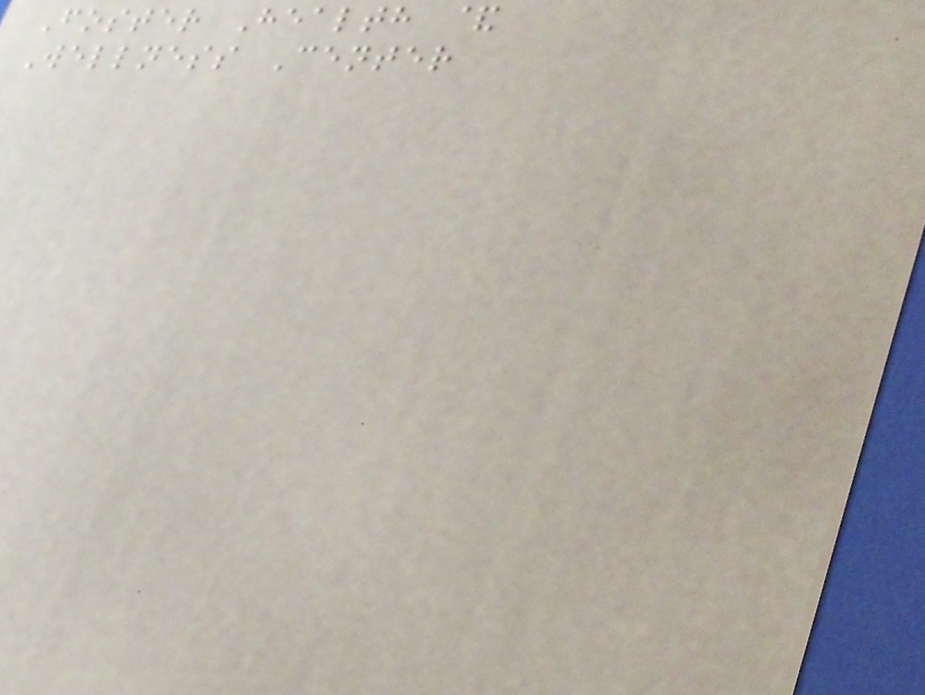Foster Health &
Wellness Center
